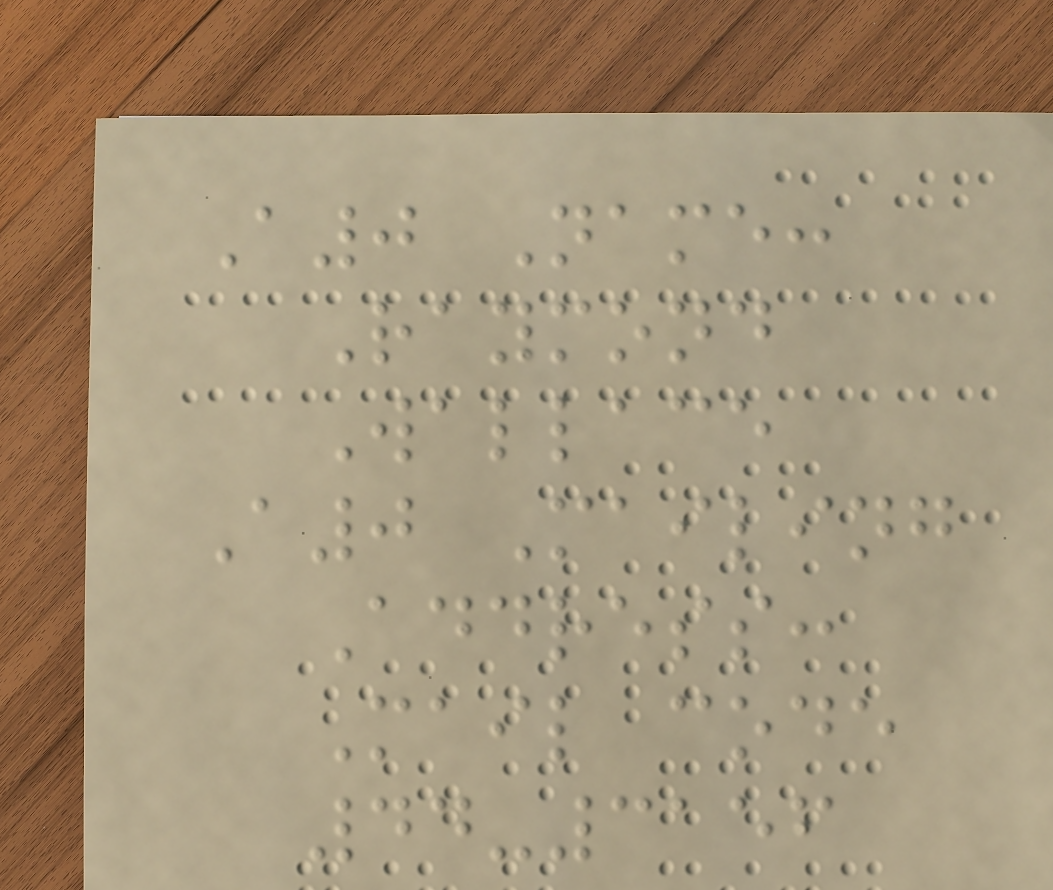A0 Name:
Raymond
Wallace
A0 Mailing
Address:
Mail code
44-3156
